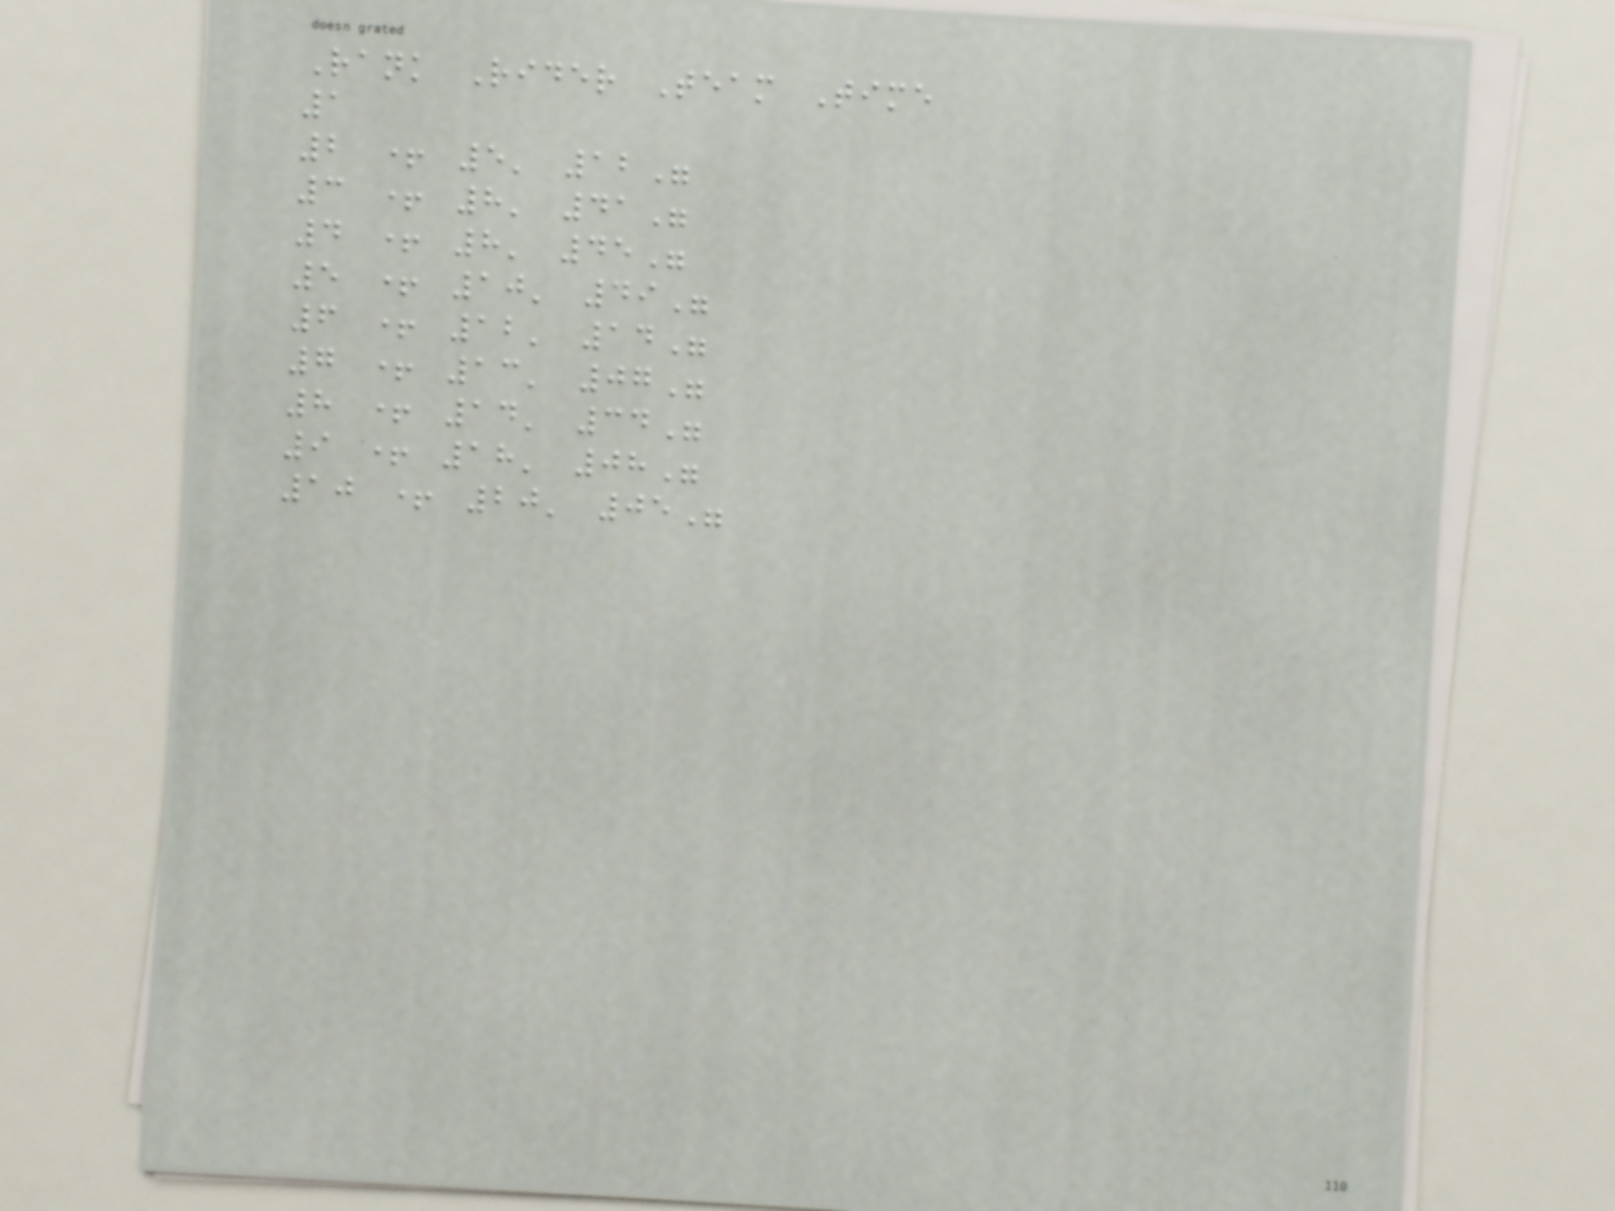Rank Rider Team Time
1
2 + 5' 12"
3 + 8' 41"
4 + 8' 45"
5 + 10' 49"
6 + 12' 14"
7 + 13' 07"
8 + 14' 34"
9 + 18' 08"
10 + 20' 05"
